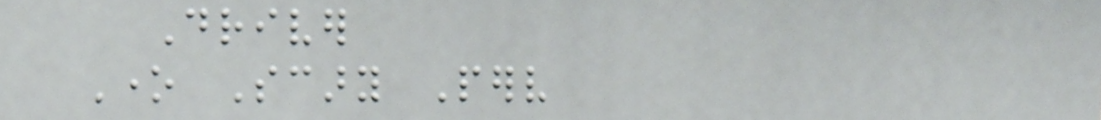Driver
One Scary Perv
